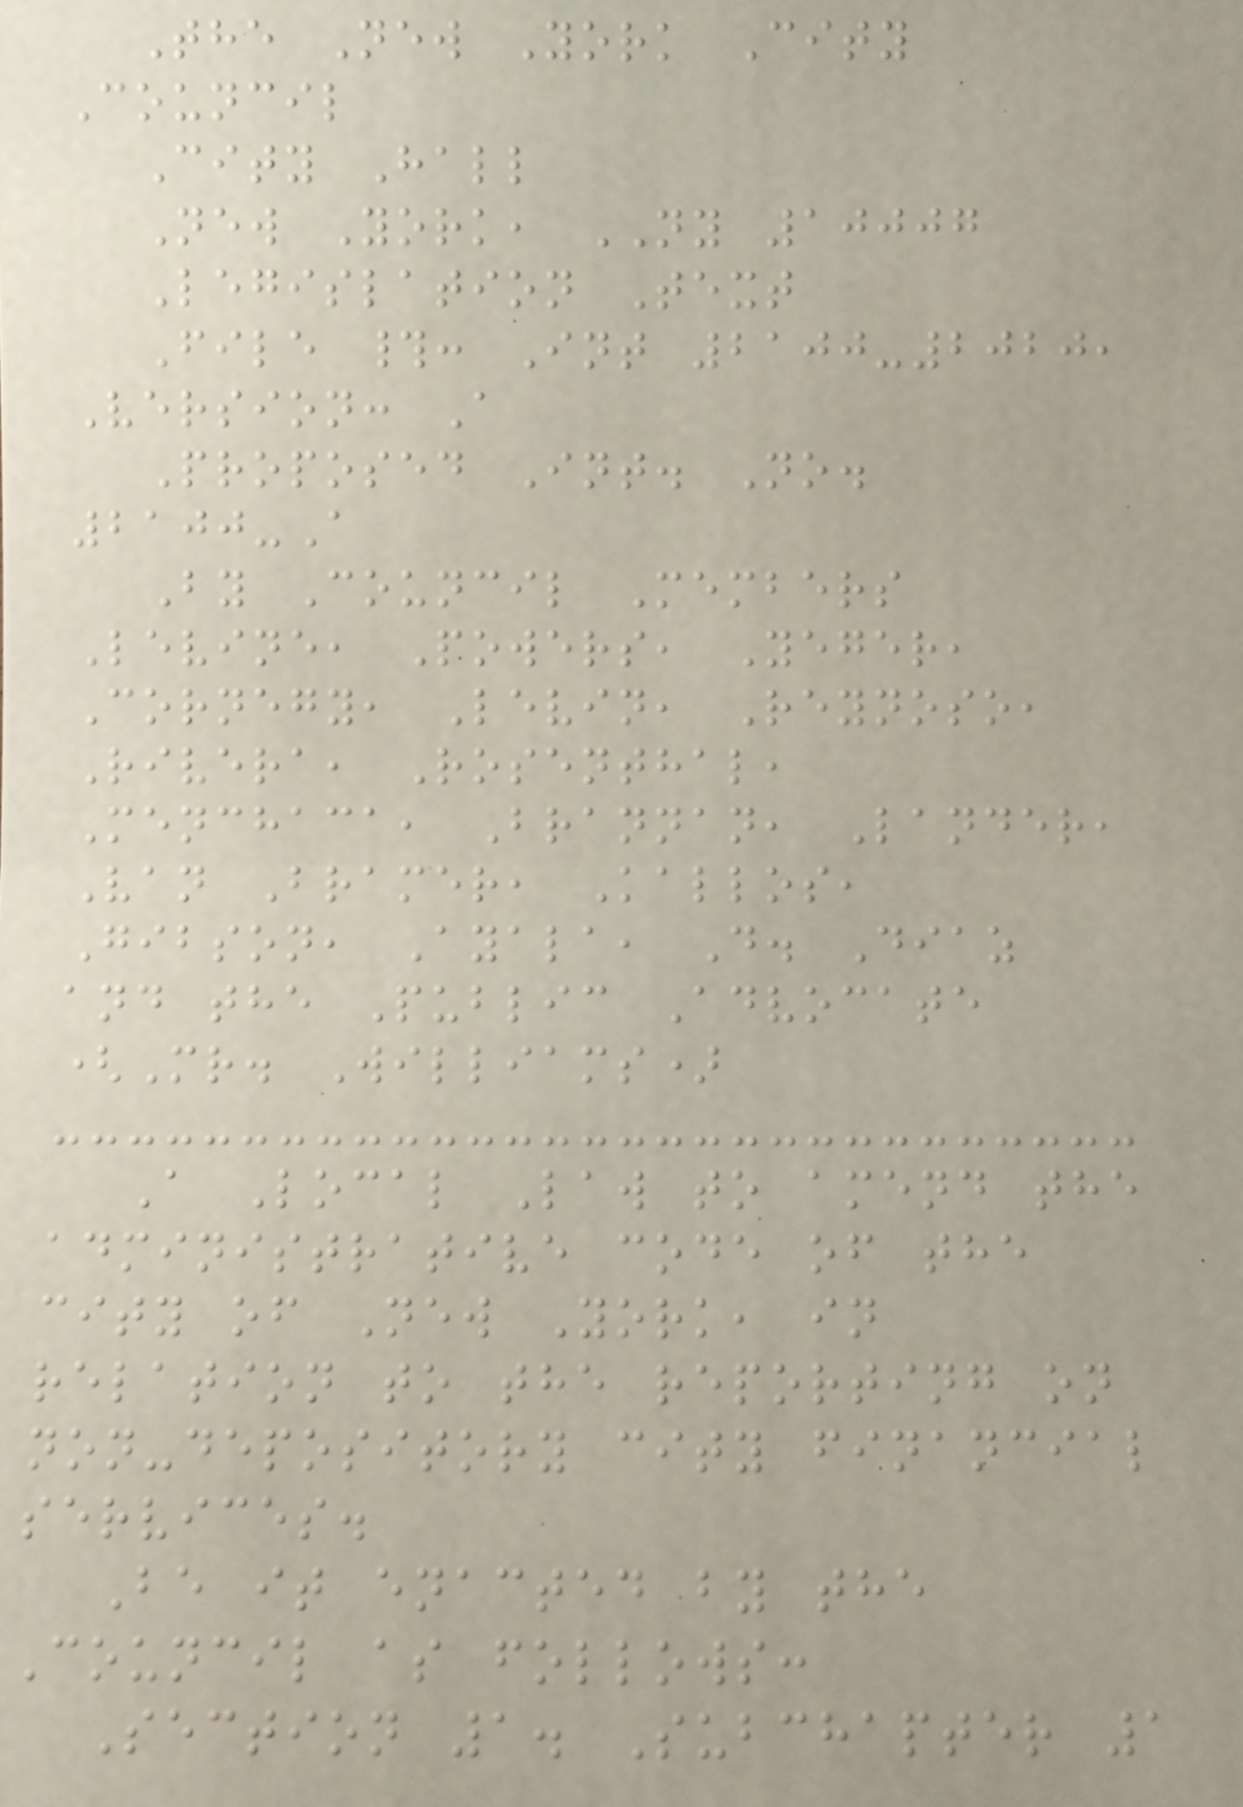The New York City
Council
City Hall
New York, NY 10007
Legislation Text
File #: Int 2100-2020,
Version: A
Proposed Int. No.
2100-A
By Council Members
Levine, Powers, Yeger,
Cornegy, Levin, Reynoso,
Rivera, Rosenthal,
Menchaca, Brannan, Lander,
Van Bramer, Kallos,
Gibson, Ayala, D. Diaz
and the Public Advocate
(Mr. Williams)
A Local Law to amend the
administrative code of the
city of New York, in
relation to the reporting on
non-depository city financial
services.
Be it enacted by the
Council as follows:
Section 1. Subchapter 1
